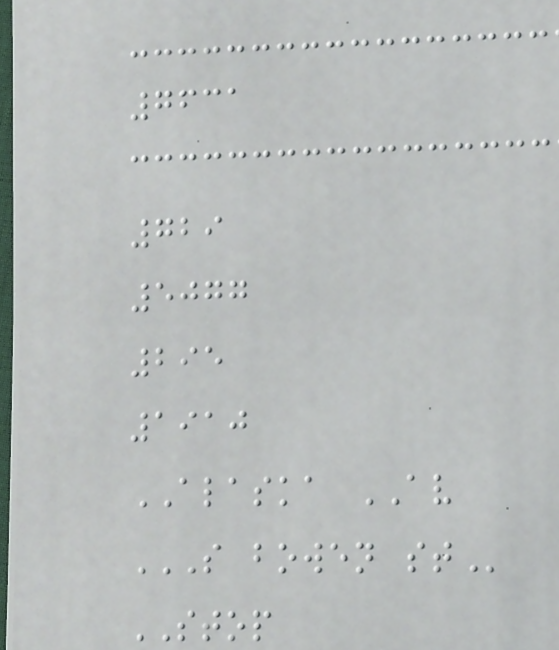7631
729
5077
295
1910
ALASKA AV
S BOWEN ST
STOP
